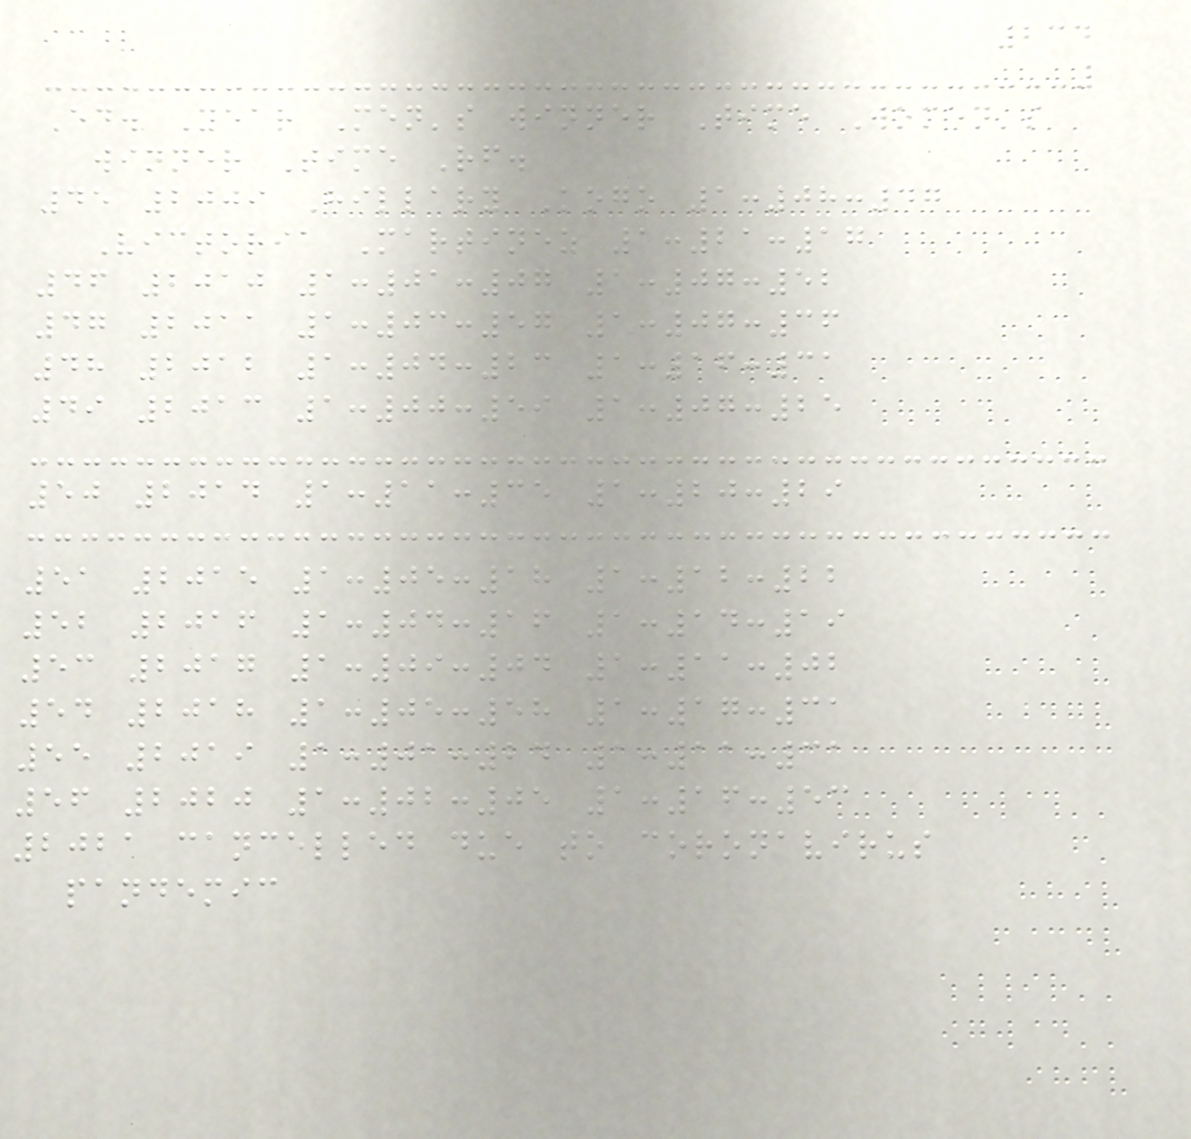234
Ed. Year Men's winner Time Women's
winner Time Rf.
45 2009 Hillary Kogo 1:08:47
Victoria Martinez 1:21:17
46 2010 1:01:07 1:07:52
47 2011 1:03:57 1:07:36
48 2012 1:04:23 1:16:31
49 2013 1:00:59 1:07:25
50 2014 1:11:35 1:20:29
51 2015 1:05:18 1:12:22
52 2016 1:04:16 1:14:19
53 2017 1:09:04 1:11:02
54 2018 1:05:58 1:17:31
55 2019 1:01:24 1:11:31
56 2020 1:02:05 1:16:53
2021 cancelled due to coronavirus
pandemic
